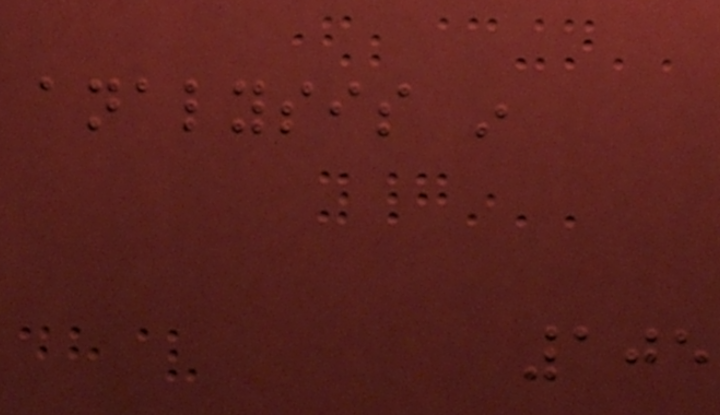analysis in
105
